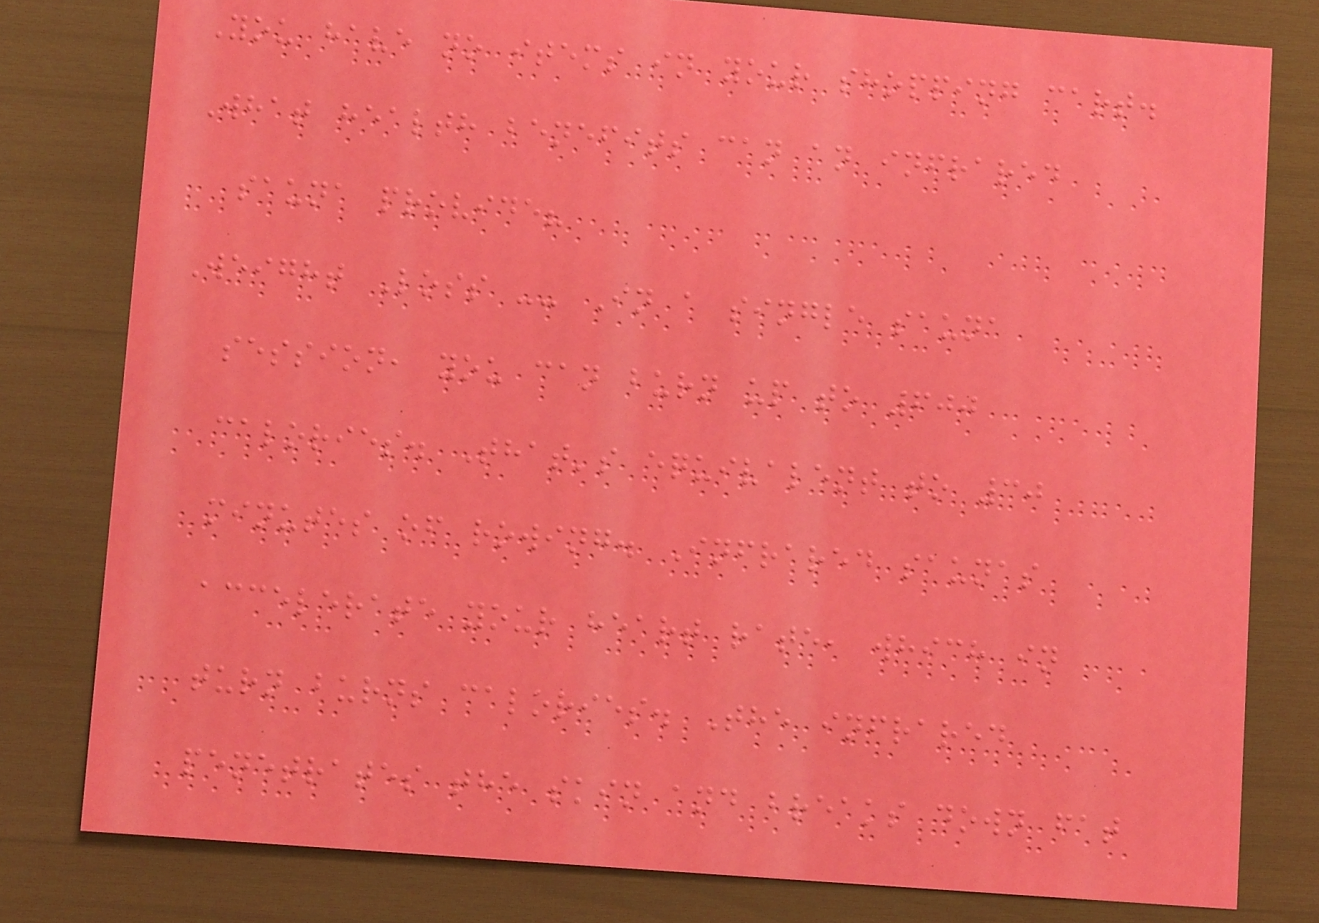You have no items in your shopping cart.
What health benefits can an infrared
sauna provide?
Weight Loss -- In a single sauna
session, you can burn up to 600
calories. That's equivalent to 30
minutes of rowing. Infrared saunas
accelerate your heart rate, which in
turn burns calories. The infrared
penetrates the skin and breaks down fat
